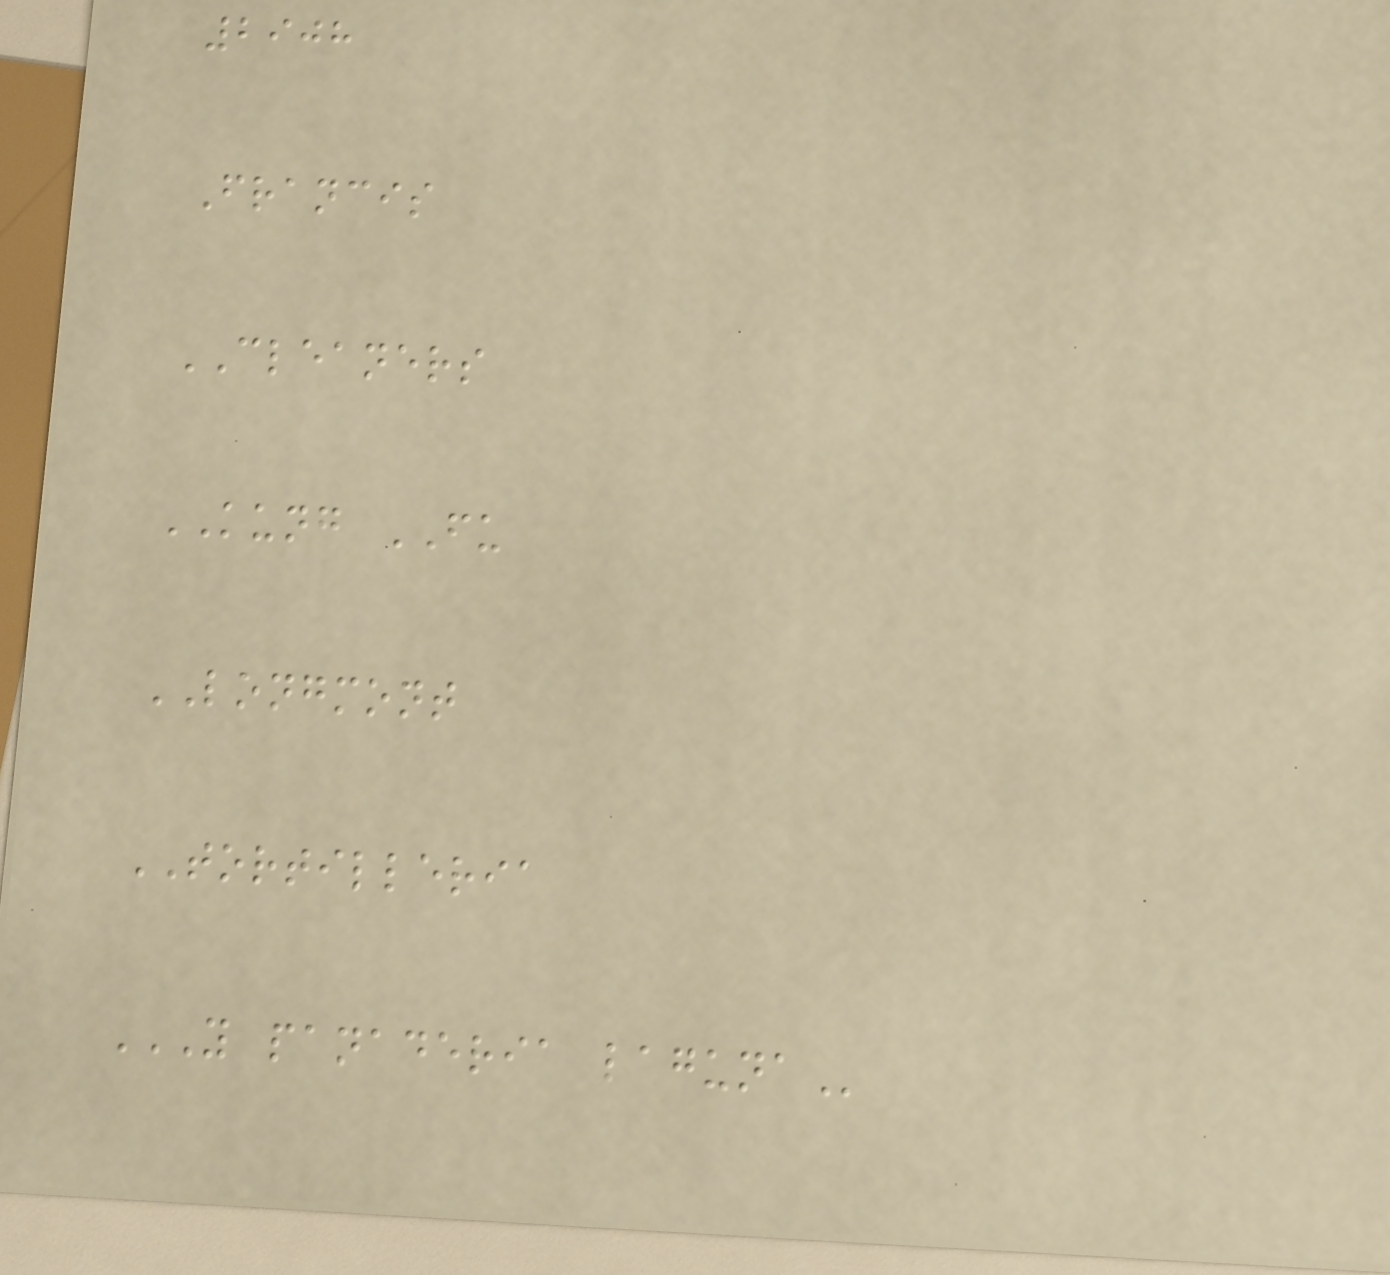2908
Francis
CLEANERS
KUNG FU
LONGMONT
TORTILLERIA
Y PANADERIA LAGUNA
